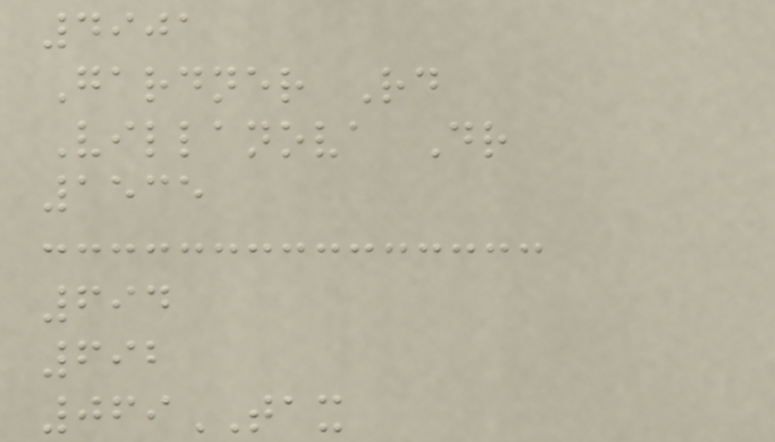4901
Gardner Rd
Villanova Dr
1535
694
692
069TAX
